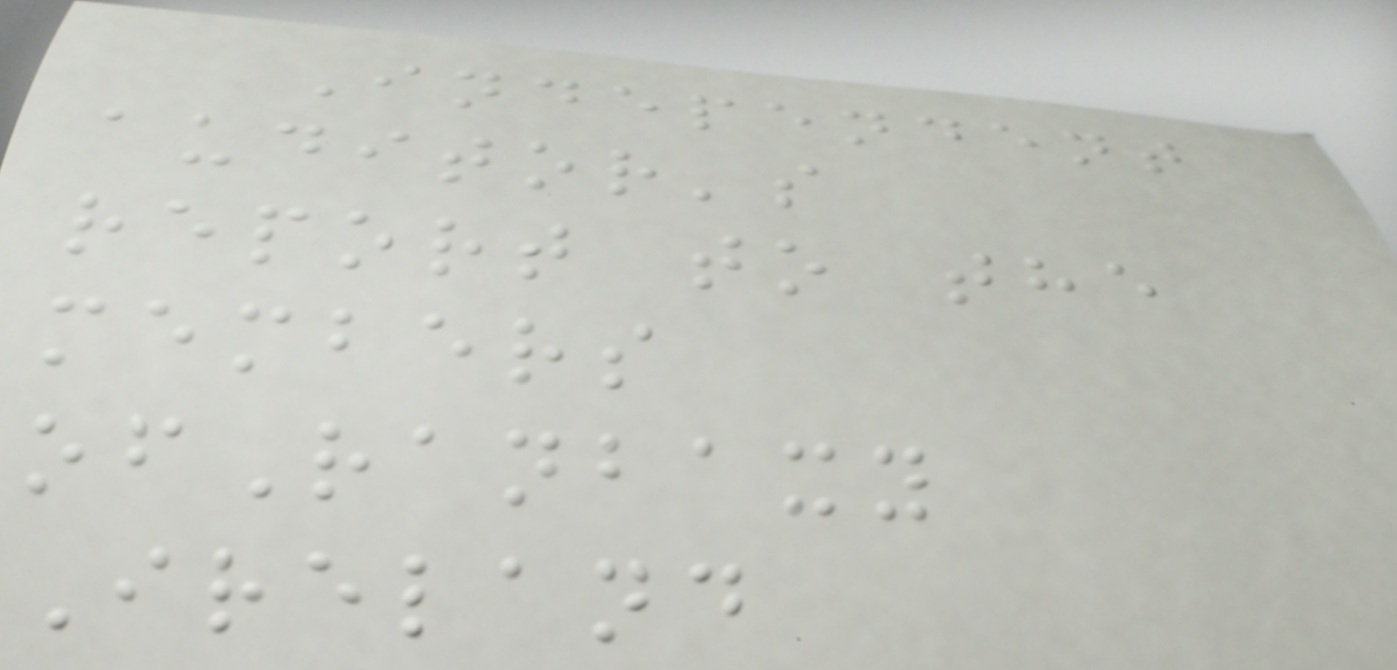Independent
auditor's
report to the
members
ofRanbaxy
Ireland
